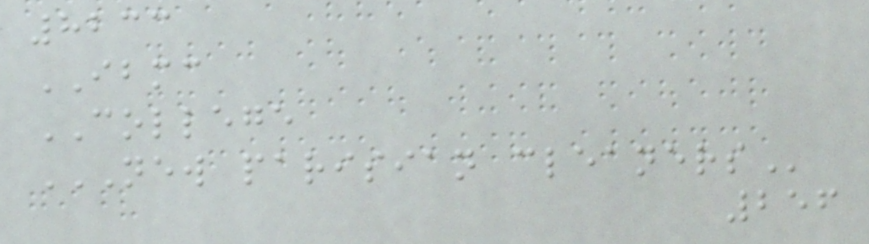8233
IBMC
COLLEGE
NEW PARISIAN CLEANERS
256
